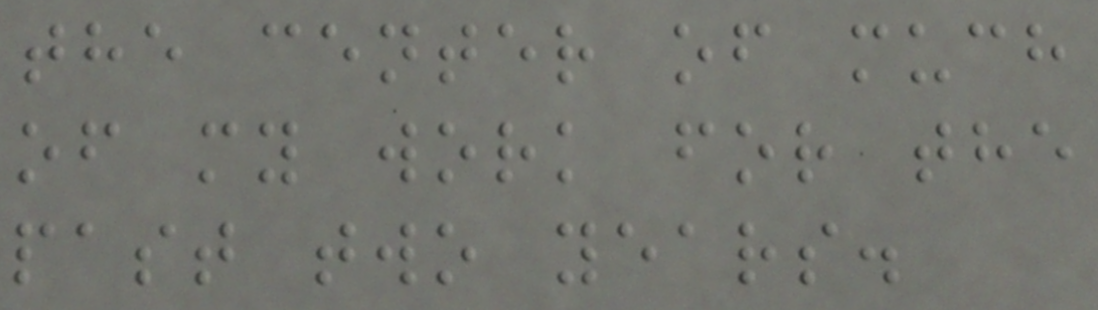the center of much
of my work for the
past two years.
